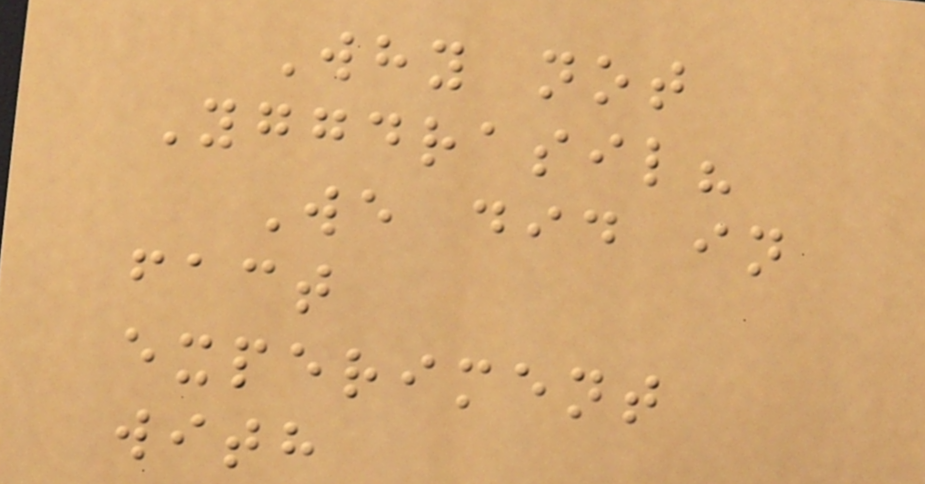Why not
Yggdrasil?
We did in
fact
experiment
with
